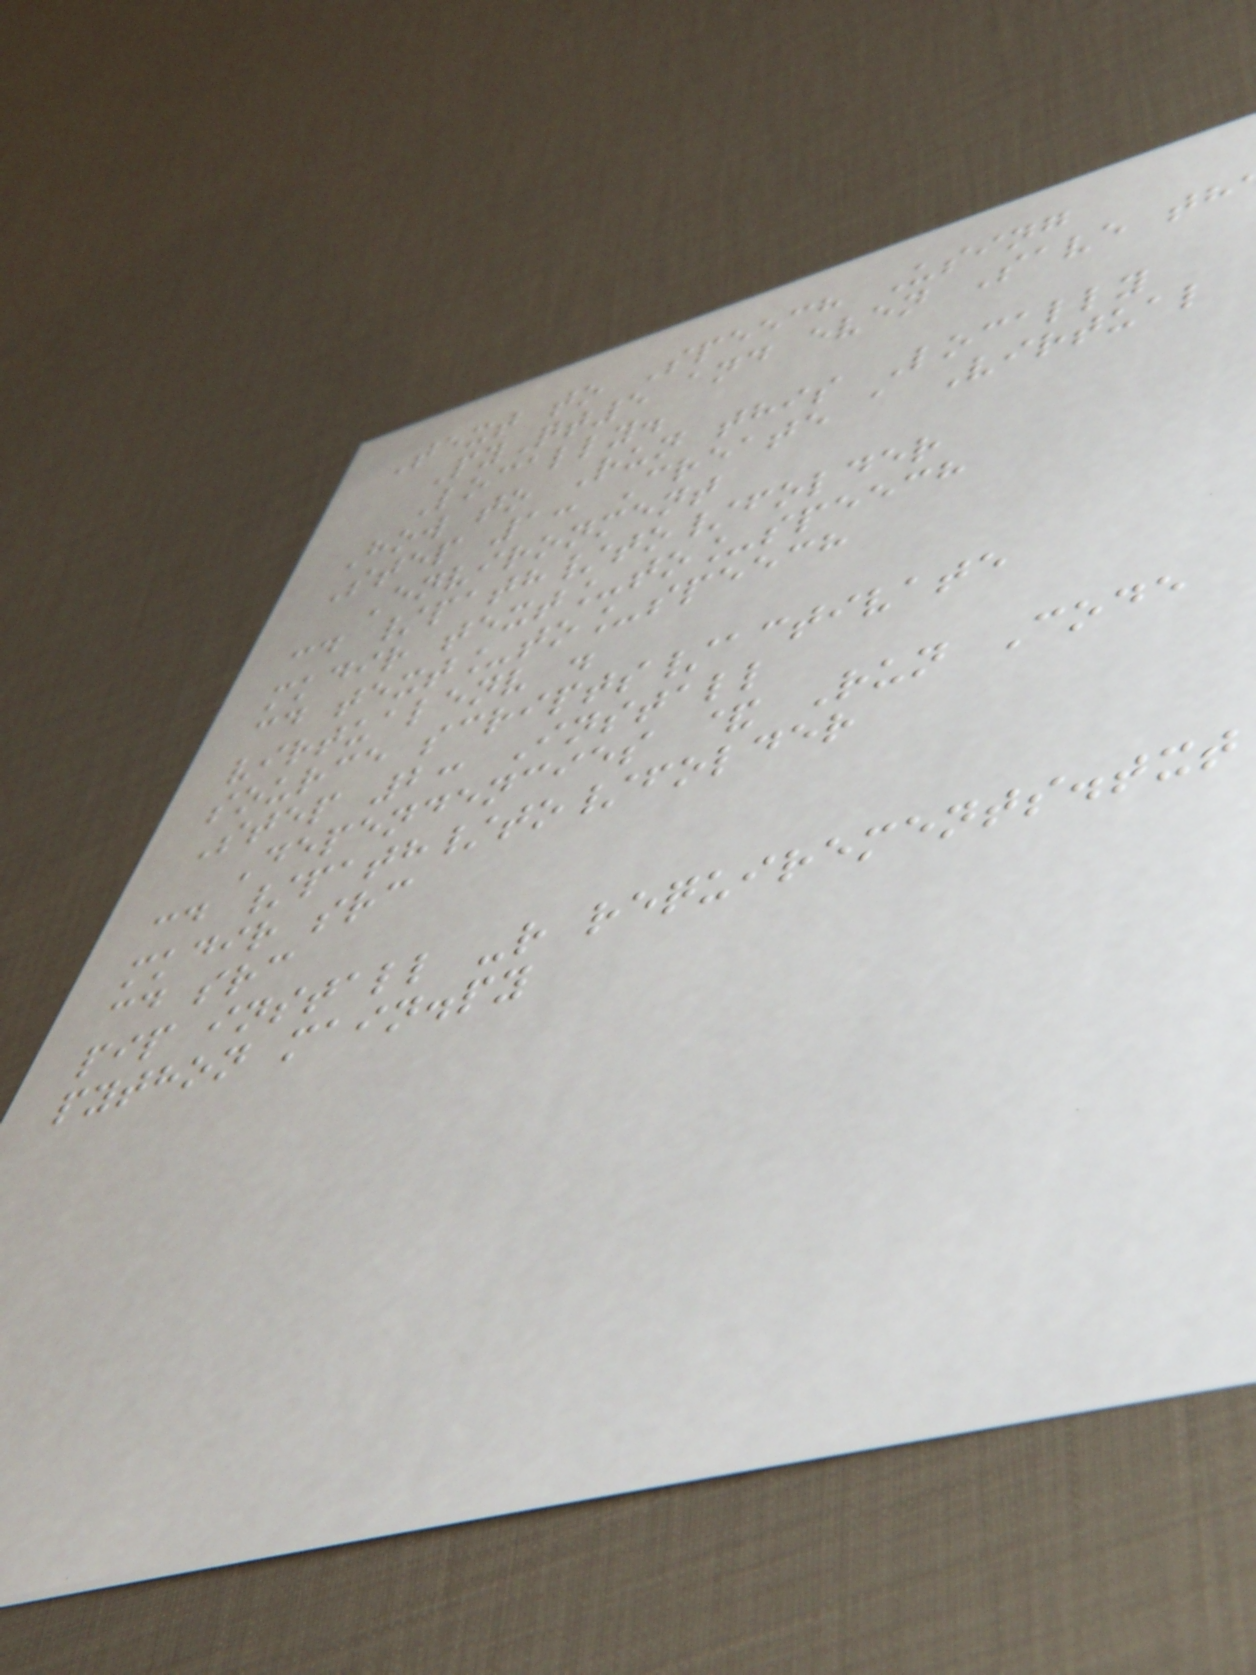Text to Speech Using
PyQt5 and even Save th
Locally.
How to Run this Locally
Step 1: Create a Virtual
Environment
cd /path/to/folder
mkdir text_to_speech
cd text_to_speech
virtualenv .
source scripts/activate
Step 2: Install
Dependencies & Run Code
cd /path/to/folder
mkdir src
cd src
pip install -r requirements.txt
python main.py
